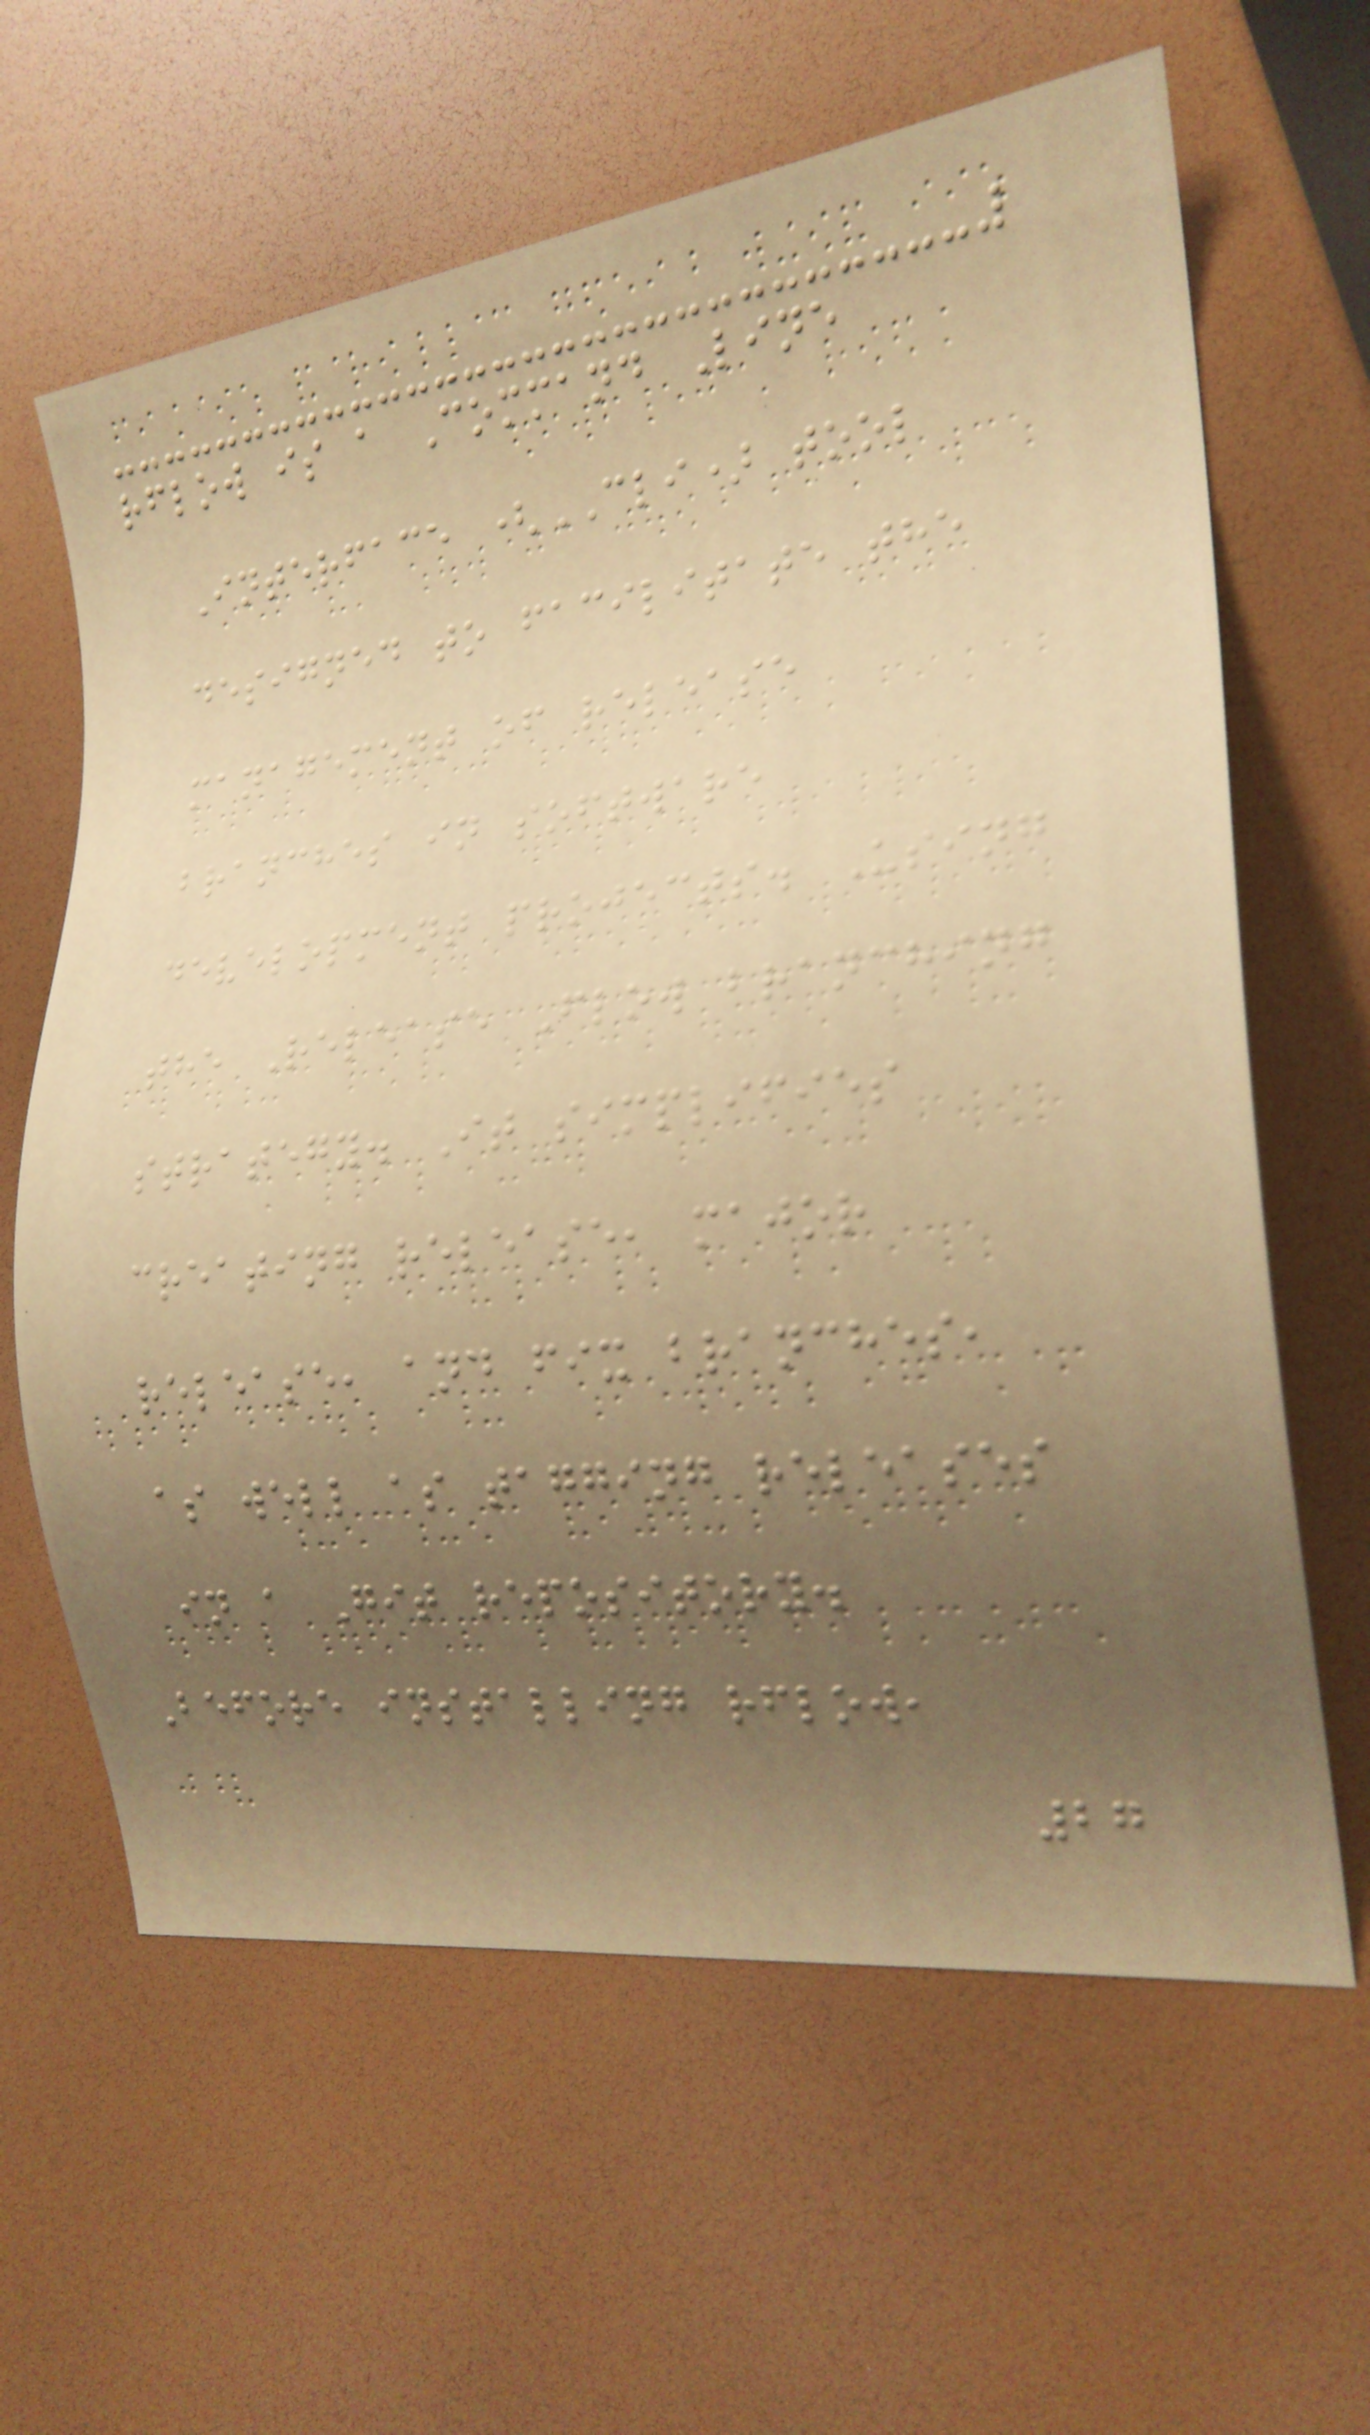rflow is a Command Line
Interface (CLI) tool
designed to facilitate the
management of release
branches in software
development projects. Using
the Release Flow branching
strategy. It simplifies
creating release, major
release, and fix branches,
as well as tagging releases
in a Git repository.
Before installing rflow,
27
